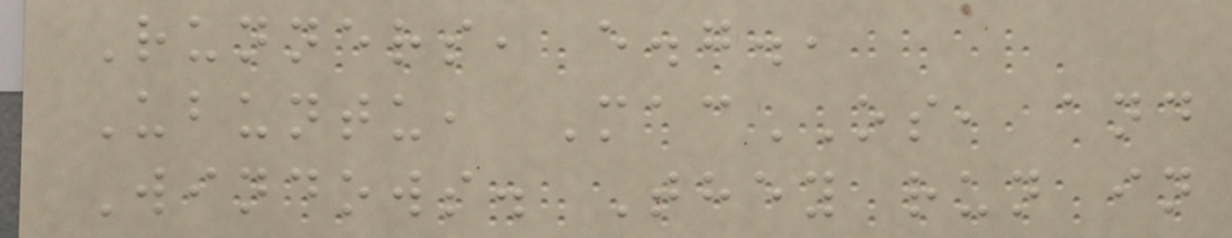Runners, e.g.,
Ubuntu, MacOS, and
Windows. They run in
